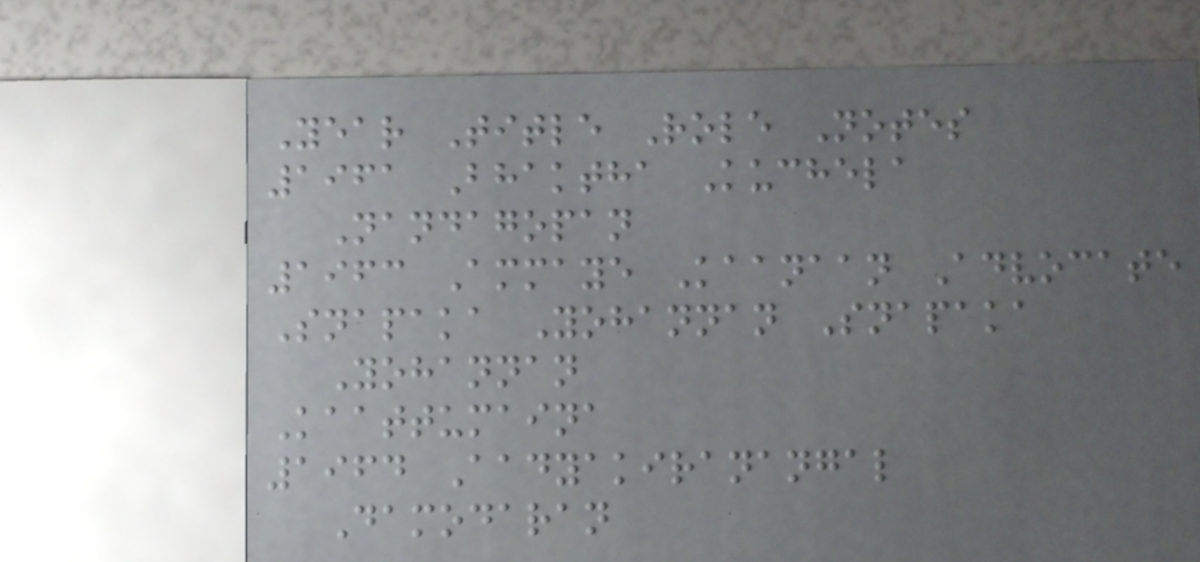Year Title Role Notes
1961 Bhaktha Kuchela
Nandagopan
1963 Ammaye Kaanaan Advocate
Snapaka Yohannan Snapaka
Yohannan
Kaattumaina
1964 Aadyakiranangal
Damodaran
